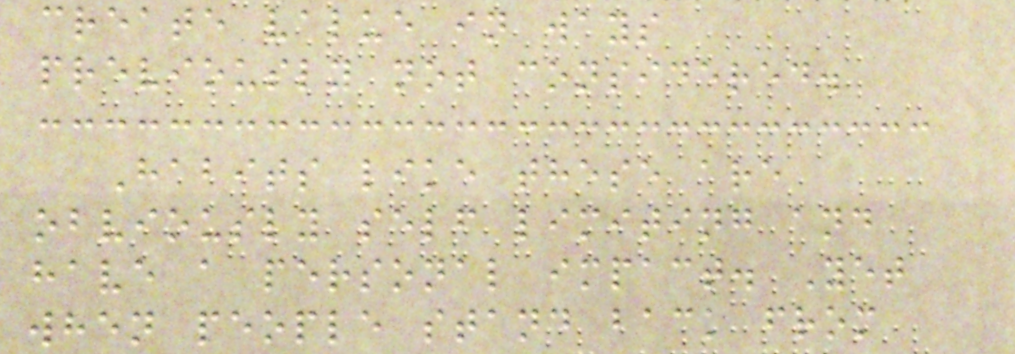create value in ways
previously not considered.
Habits like these are
obviously self limiting and
have a personal impact. Yet
when people stand back from
